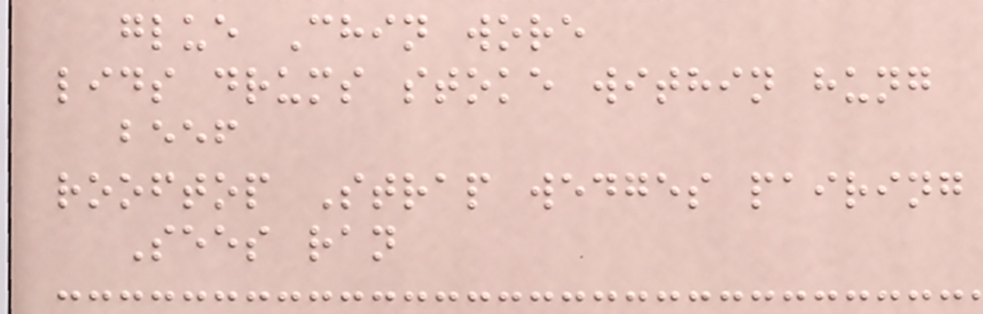glue Chin wore
lids drums stoke within hung
beef
rooftop Strap wedges pairing
Sees ran
